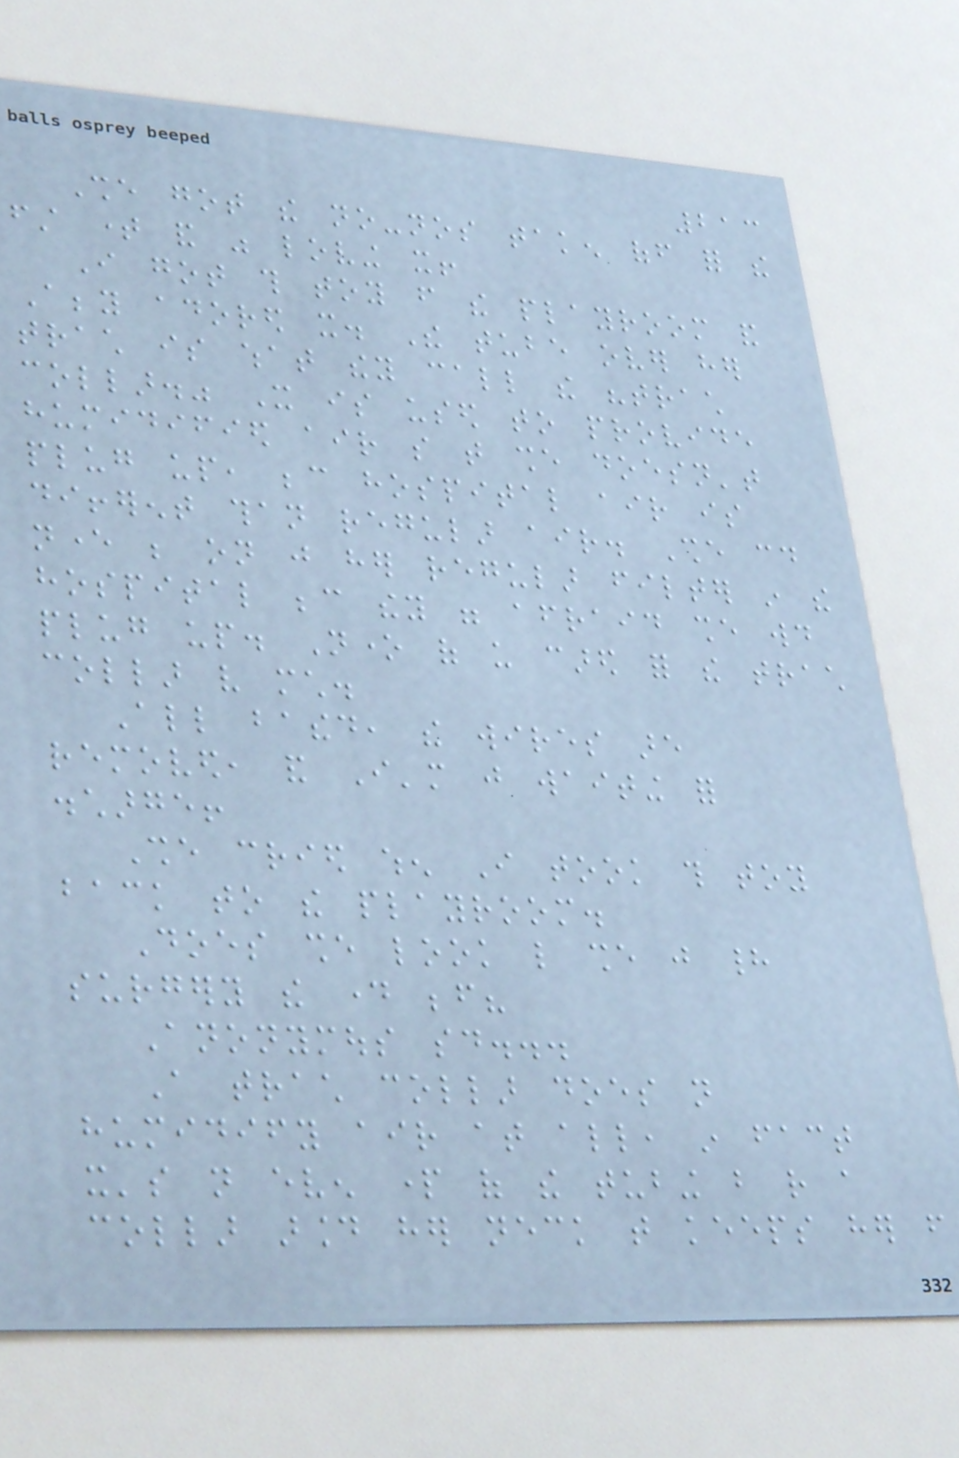213
She got the no-nos taken off for the
first time and was loving it!
I got this toy from the playroom and
Abby adored it. The tube over her
trach is what they call the "trach
collar." It is used to provide
humidified air so that she doesn't
plug up, because hospital air is
different than regular air. She could
never be on just her regular filter in the
hospital because they were afraid she would
plug up. None of us cared for the trach
collar very much.
All bathed, the wires are
removed, and I'm just waiting for
discharge!
She cried when I took this toy
back to the playroom.
Does she look like she just had
surgery the day before?
Anonymous said...
A trach collar does not
humidify air at all, in fact
it's not even part of the tubing but rather a
collar around her neck that keeps her from
